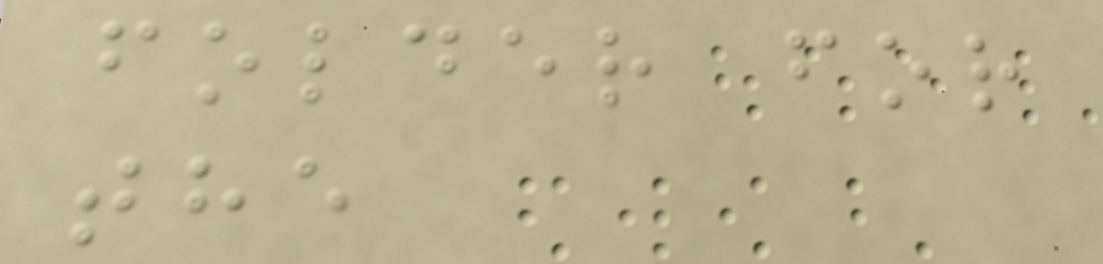folder for
the
